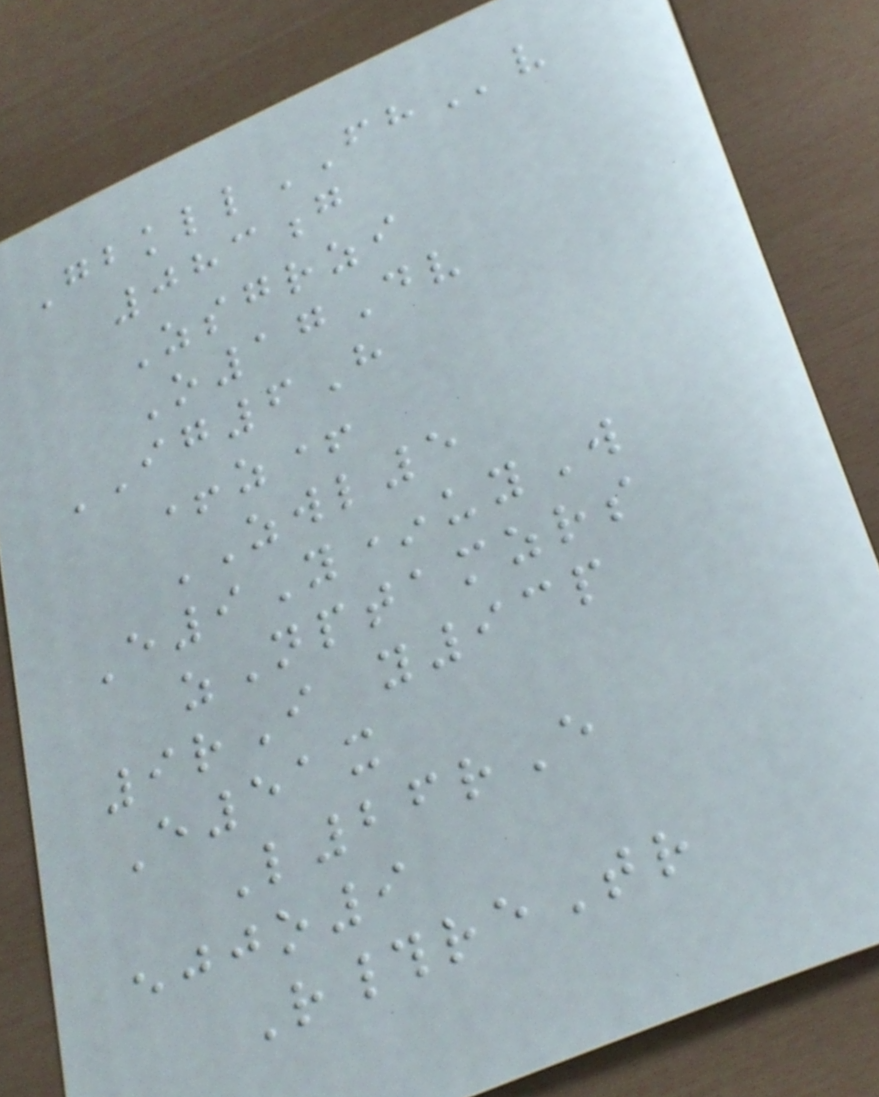GbkllFHv
083g
Zsgrzi
O17Dv
IG6H
+z+
ZWL5
E9Y*uyW
zNptamzrs
9rI y93p
E51x
L26rE
ejjo9
R#reTr
